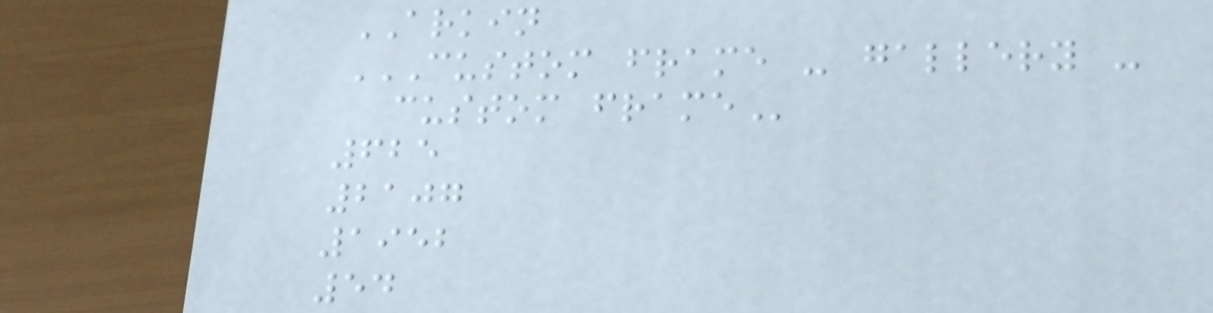ARKIN
CUSTOM FRAME - GALLERY -
CUSTOM FRAME
625
2107
1952
54
